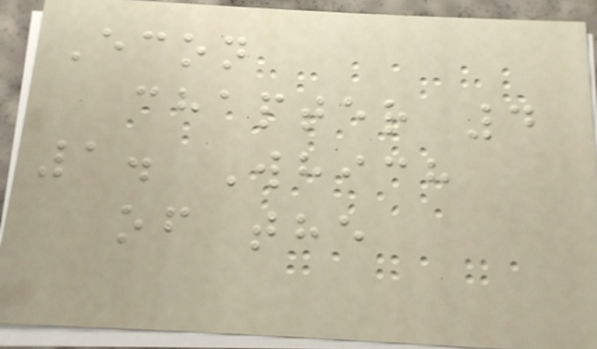Econ
chapter 4
1. Which
of the
